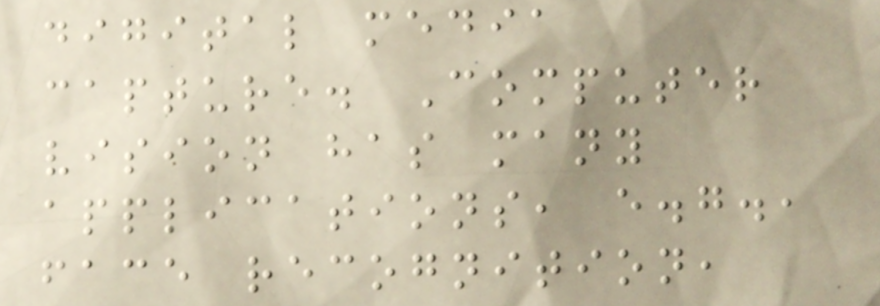digital media
capture. Computer
vision has many
applications, e.g.,
face recognition,
